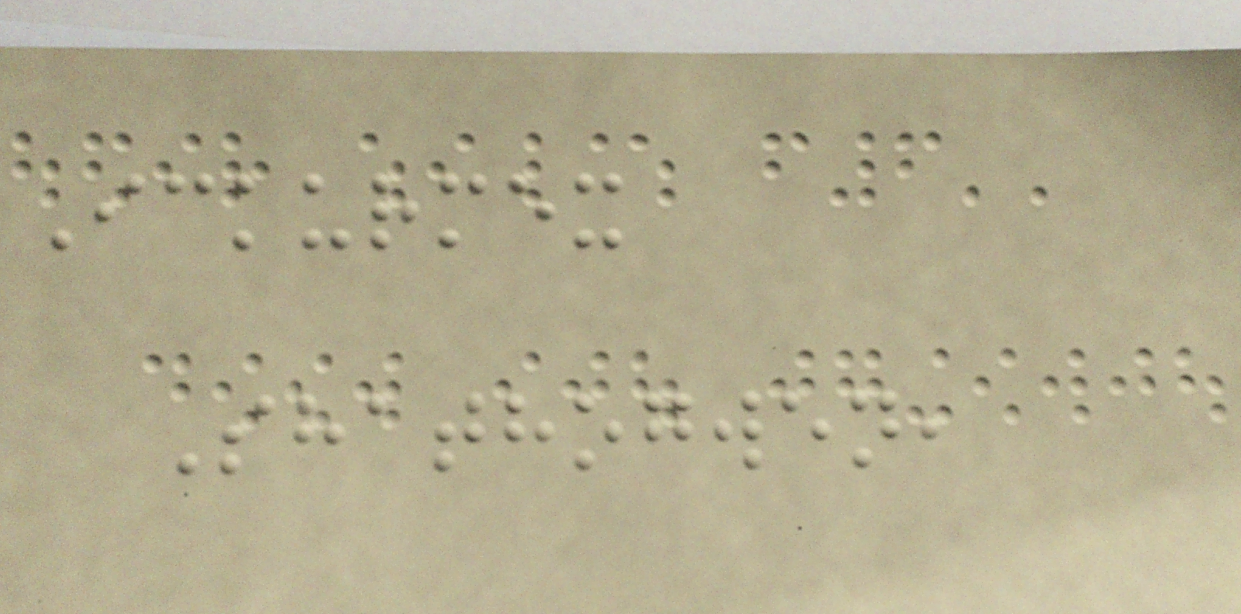Ickurmex
Shathogwen,
